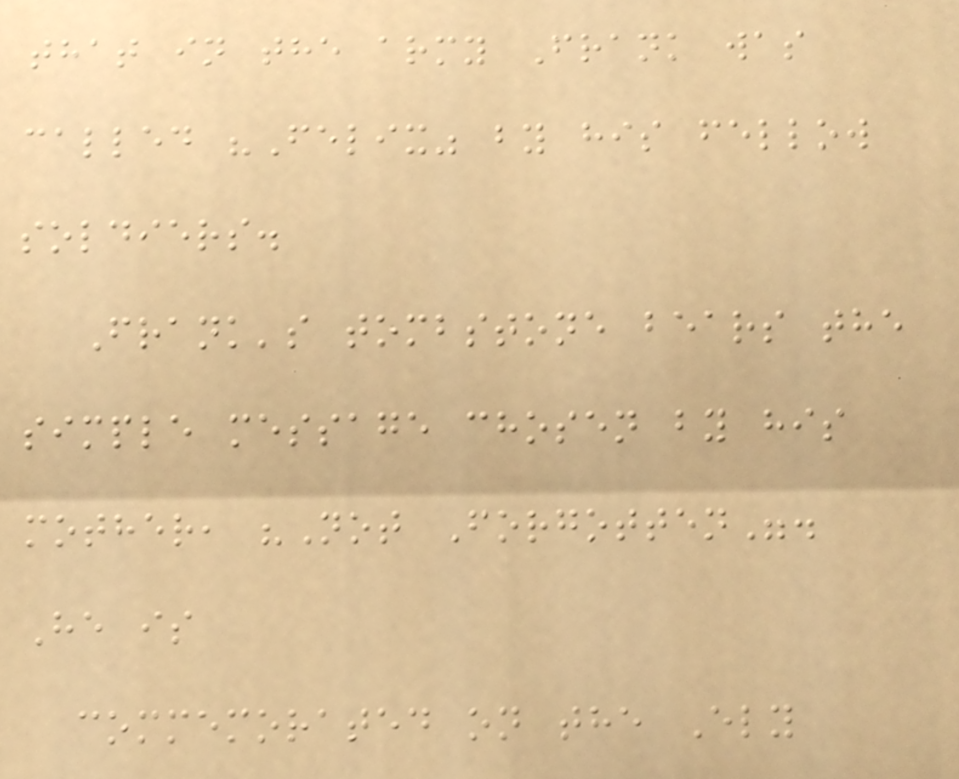that in the army Frank was
called "Felix" by his fellow
soldiers.
Frank's tombstone bears the
simple message chosen by his
mother, "Not Forgotten".
He is
commemorated on the Ely
